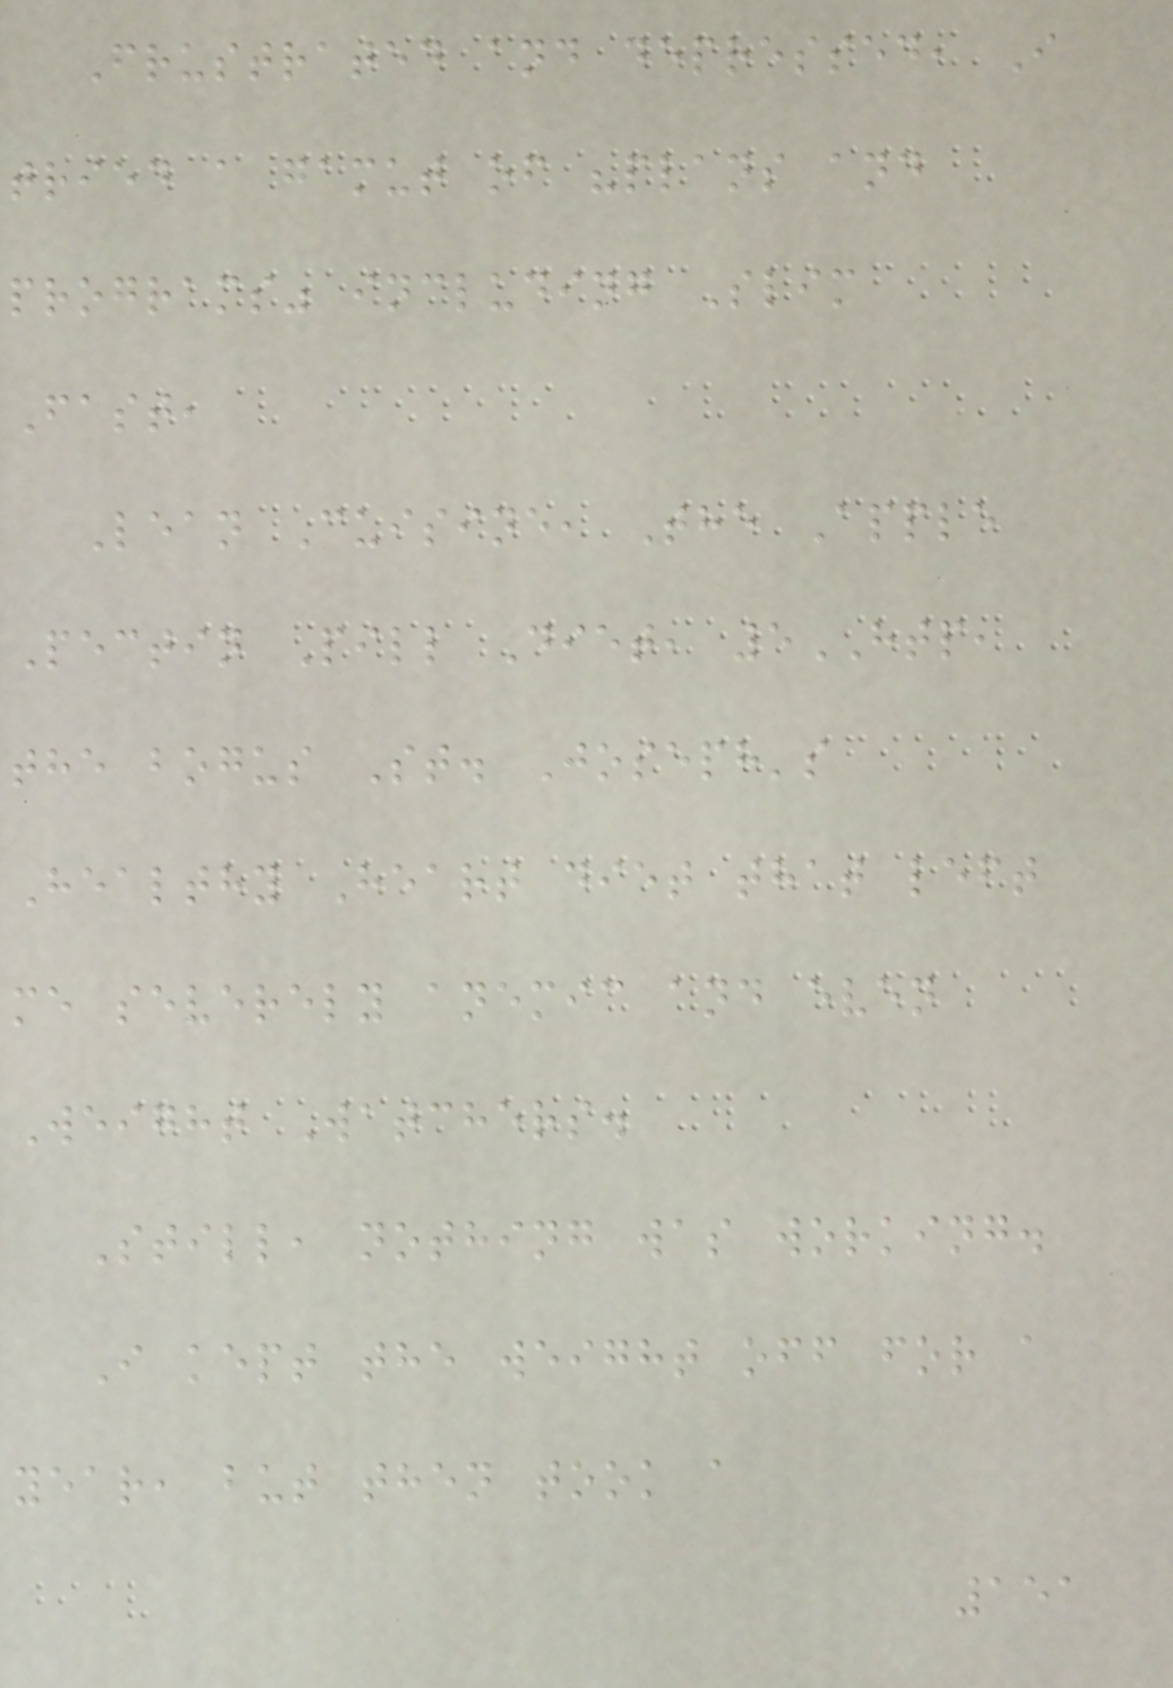Frustrated and depressed, I
tried a gamut of "plans and
programs" including Slim
Fast,
Lean Cuisine, The Apple
Pectin Pill Diet, 5HTP,
the bogus St. Joseph's
Healthy Heart diet that left
me severely anemic and even
Weight Watchers.
Still, nothing was working.
I kept the weight off for a
year, but then took a
151
